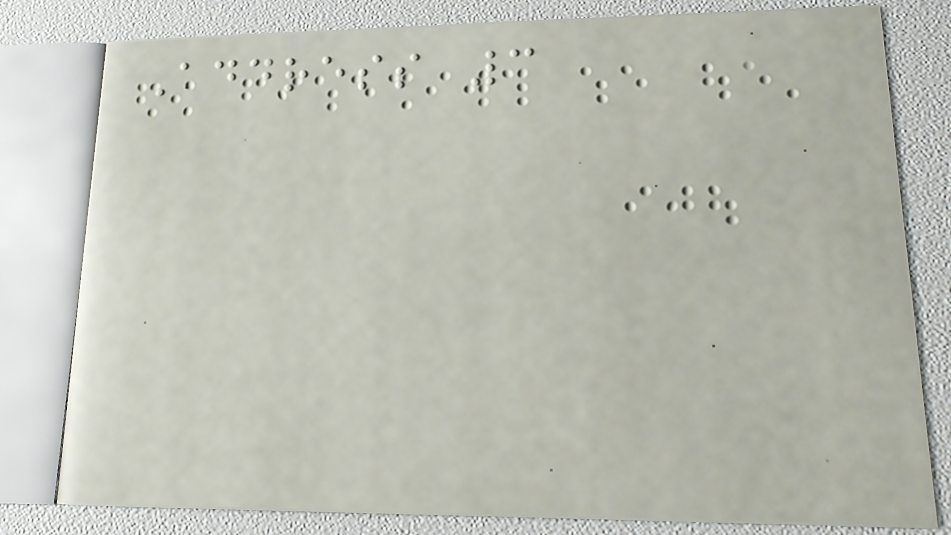Address 3
